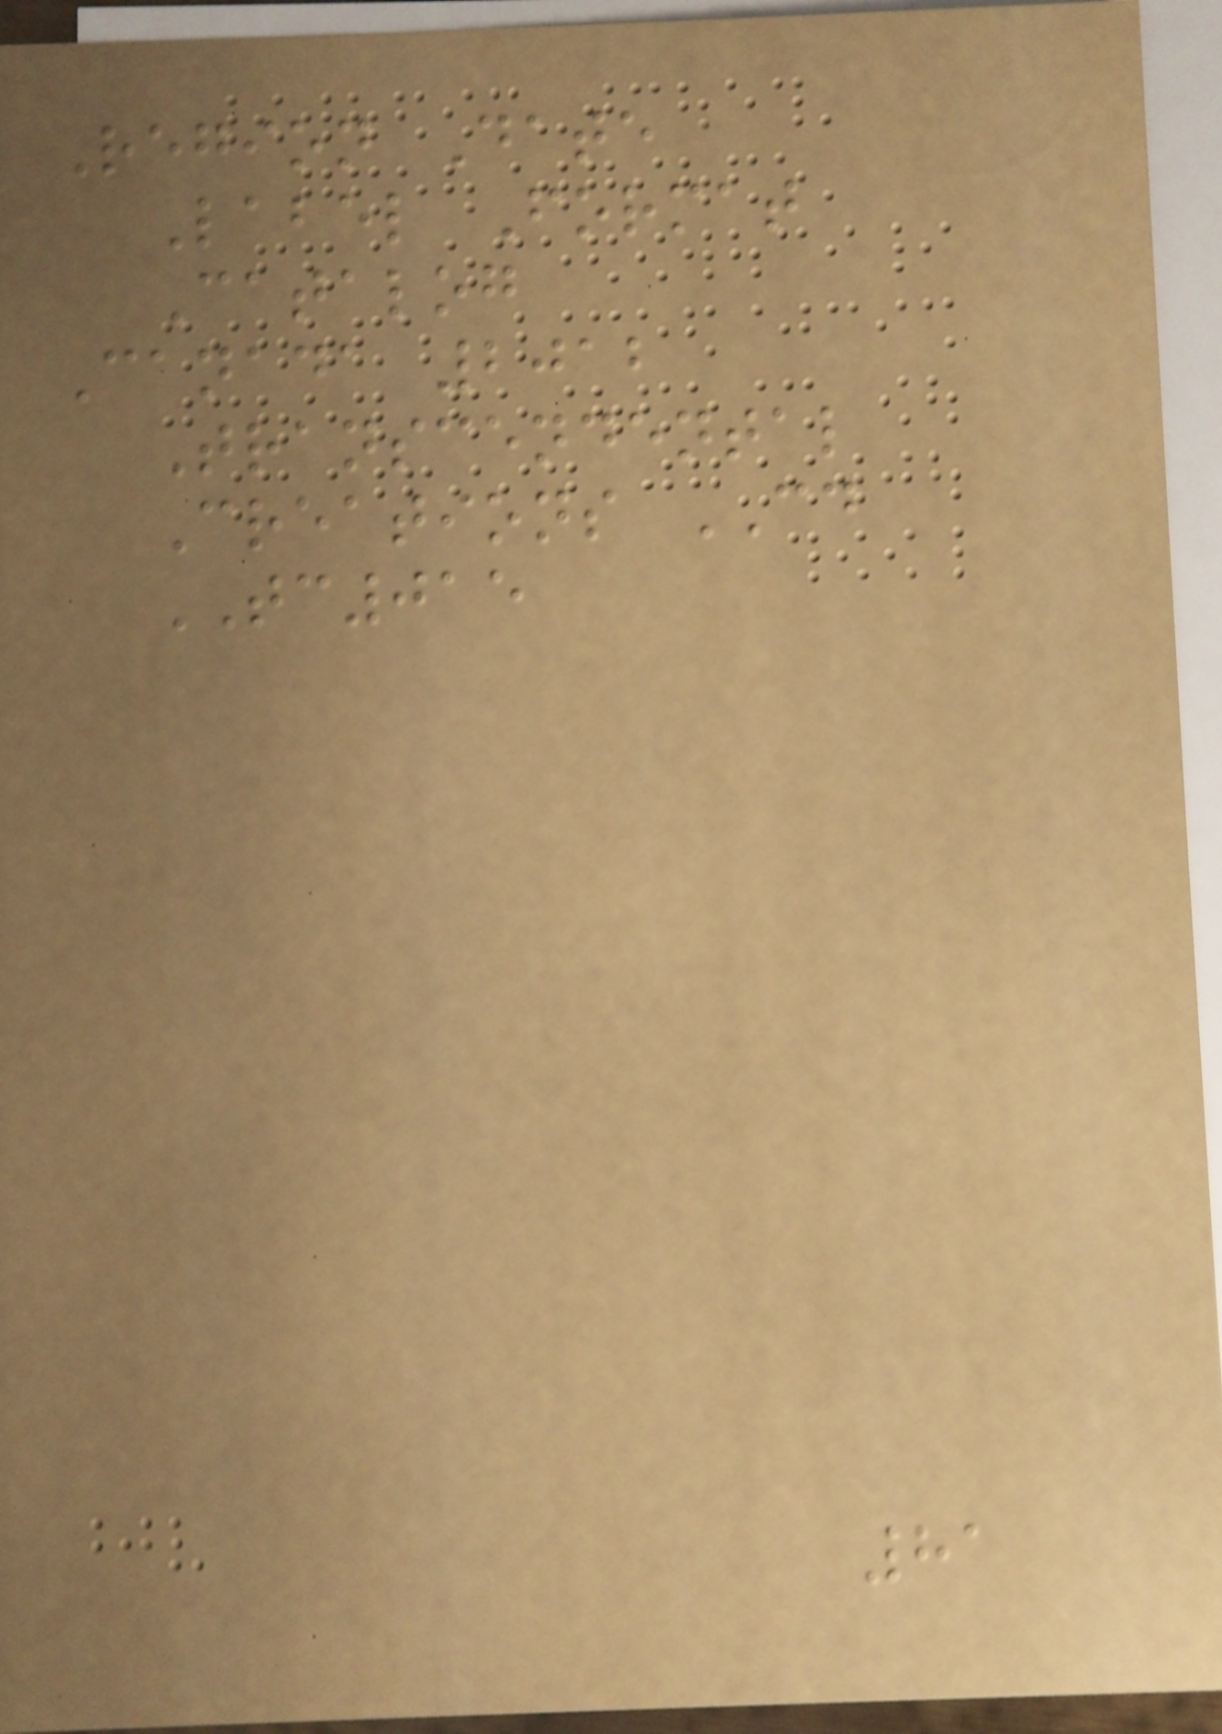Region Date
Label Format
Catalog
Canada 2012
Transcendental
Creations CD
TC015
81
